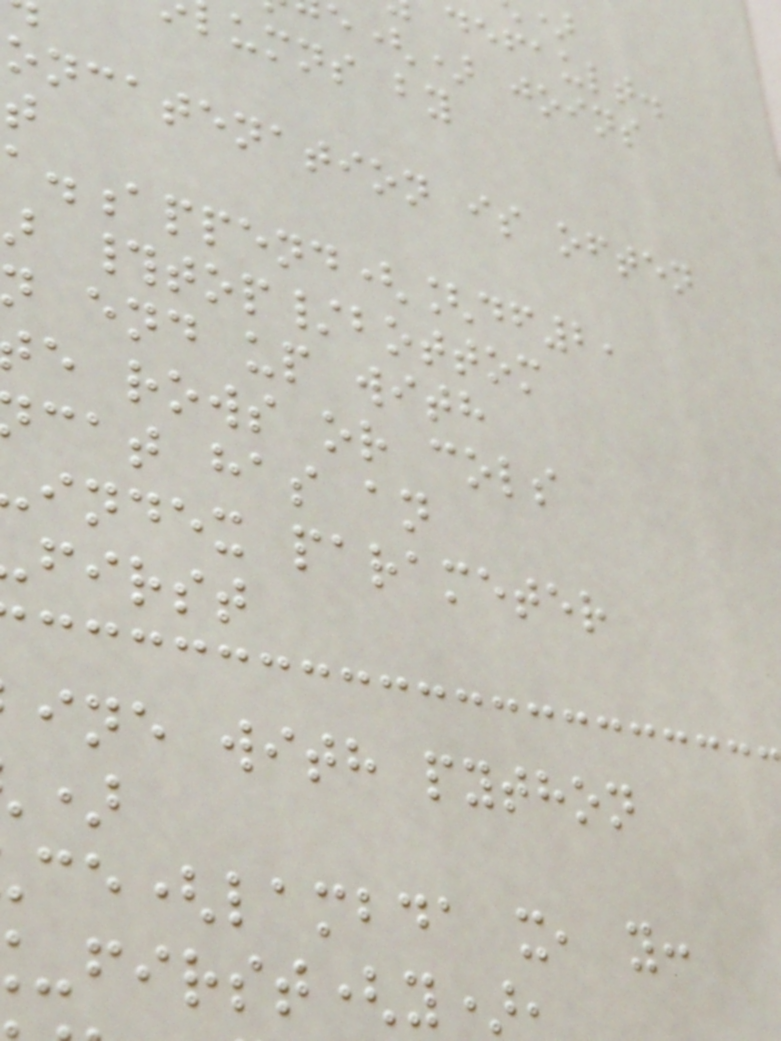default.
e() joins
umns by
oncatenation is often
append([df2,
#top/bottom
end up with
e rows or cols
cat has an
index parameter
first
ine with python
ce(lambda x, y:
first(y),
